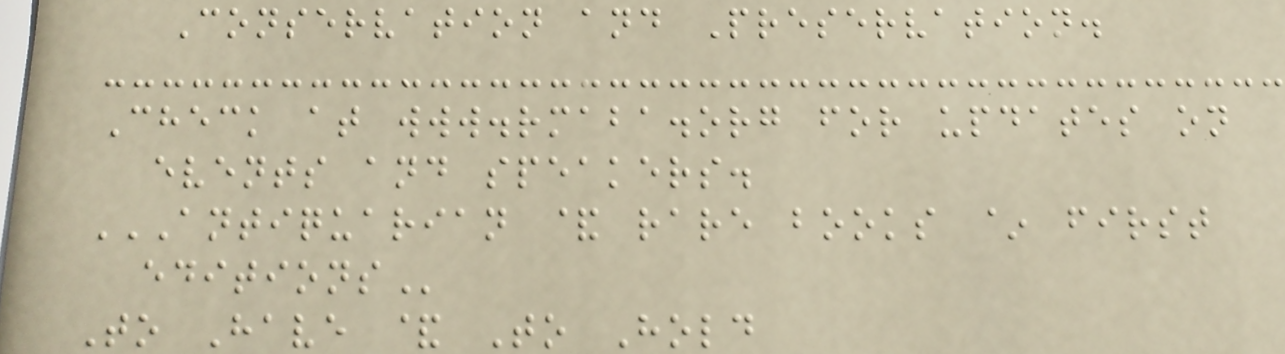Conservation and Preservation.
Check at www.rmaba.org for updates on
events and speakers.
ANTIQUARIAN & RARE BOOKS ~ FIRST
EDITIONS
To Have & To Hold
